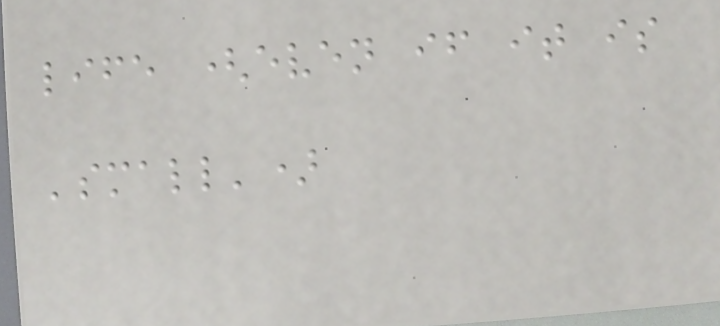life (even if it is
'small')
